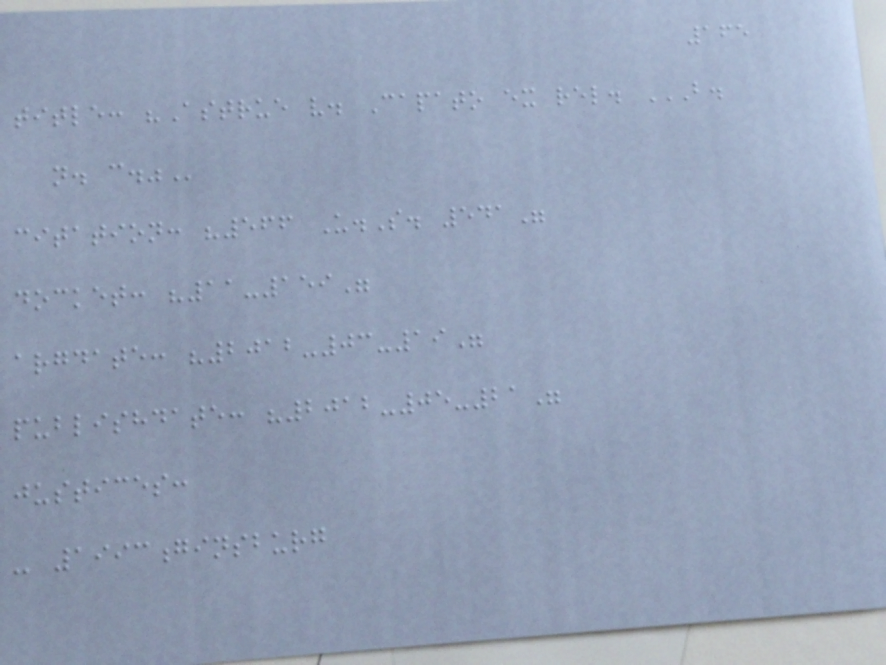165
title: "Astrue v. Capato ex rel. B.
N. C."
citation: "566 U.S. 541"
docket: "11-159"
argdate: "2012-03-19"
publishdate: "2012-05-21"
justices:
- 1993ginsburg
